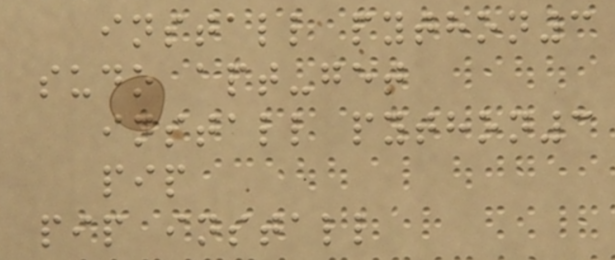install python3
sudo apt-get
install python3
pip
pip install
